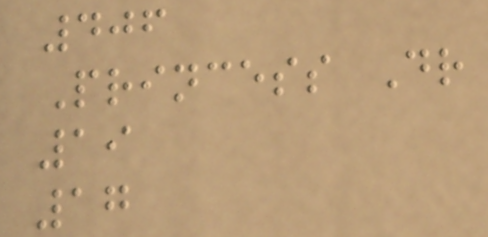406
Princess Dr
19
17
